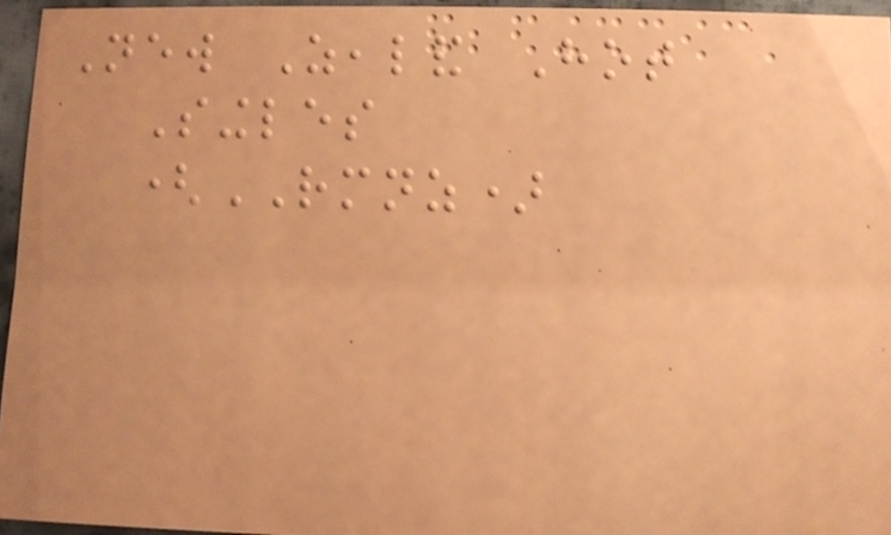New Zealand Hot
Singles
(RMNZ)
